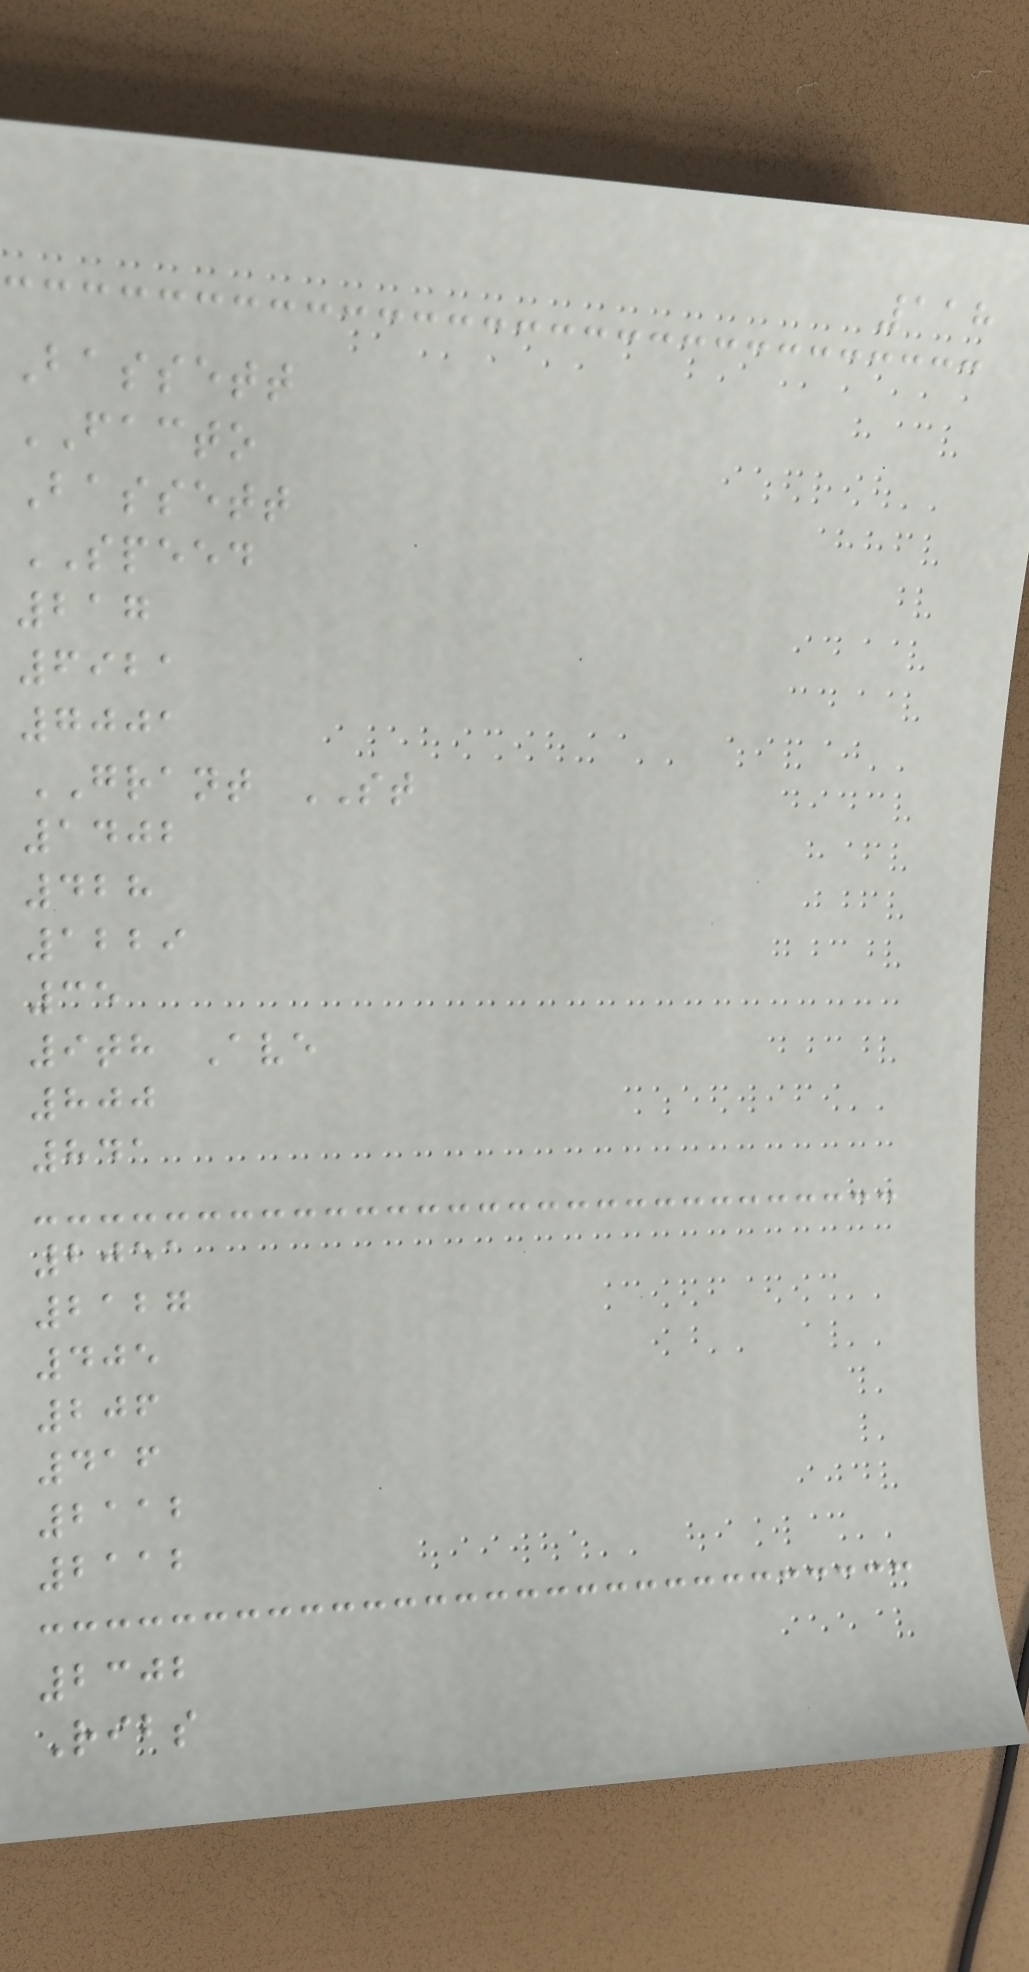118
Bassett
FACTO
Bassett
SPEED
217
6921
7001
GRANT ST
1402
428
1229
35
9th Ave
800
841
2051
2127
405
206
416
2112
2112
2302
Ribs
